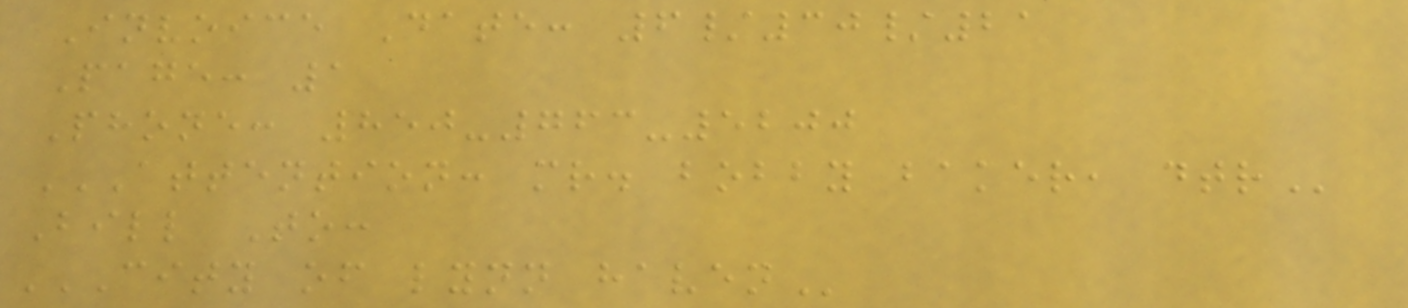Invoice Date: 6/30/21
Page: 1
Phone: 850-763-5200
ATTENTION: MR. BOBBY BAKER, DTR
Bill To:
CITY OF LYNN HAVEN
